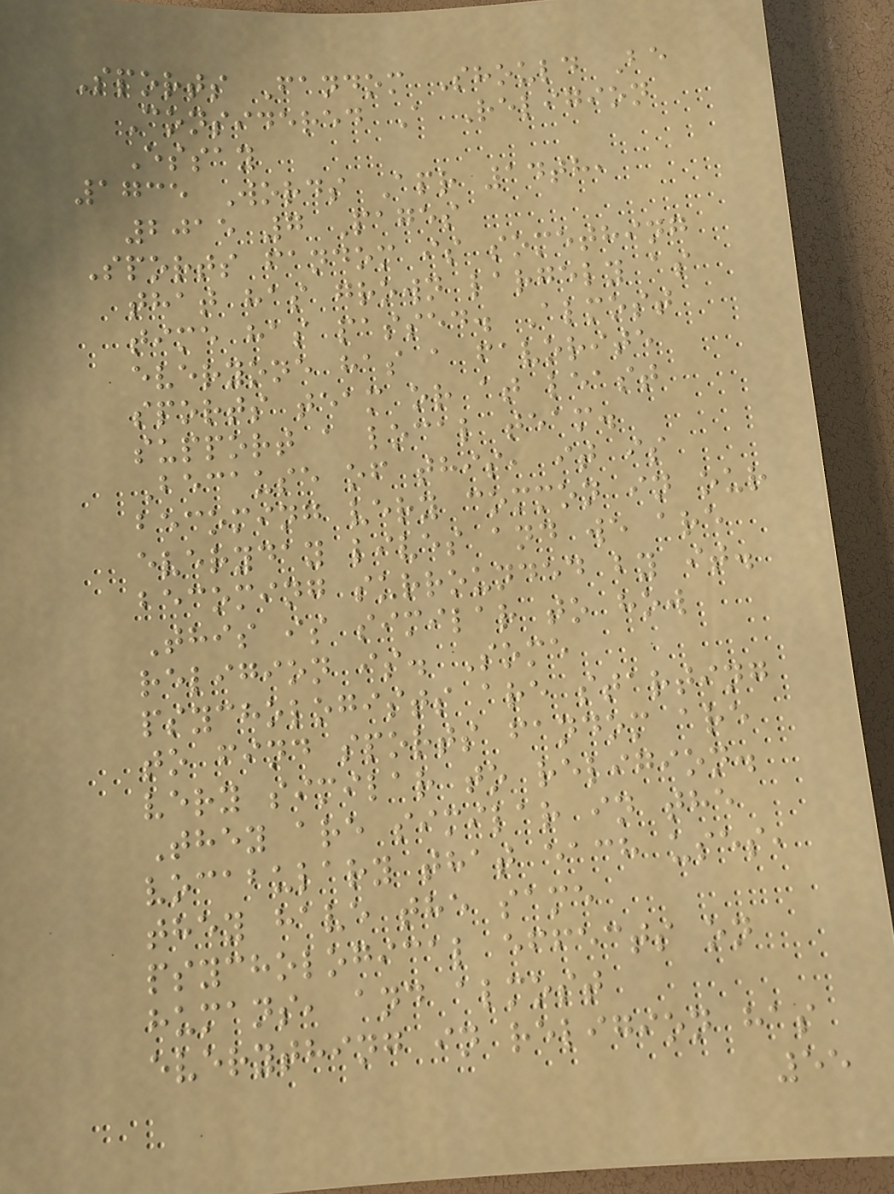Sports Fandom Should Be
Considered A Religion
Essay
1735 Words Apr 14th,
2015 7 Pages
Sports fandom is something
that has grown largely as
time has passed. Almost
everyone has a favorite
sports team or at least
support a local team.
Because of this, it is
becoming very common in our
everyday lives and we are
becoming surrounded by it.
This is similar to how
religion is. Some
psychologists are starting
to find sports fandom are
very similar to religion.
They are similar in the
vocabulary that each uses,
they have the same
psychological effects on
humans, and almost
everything in religion has
55
